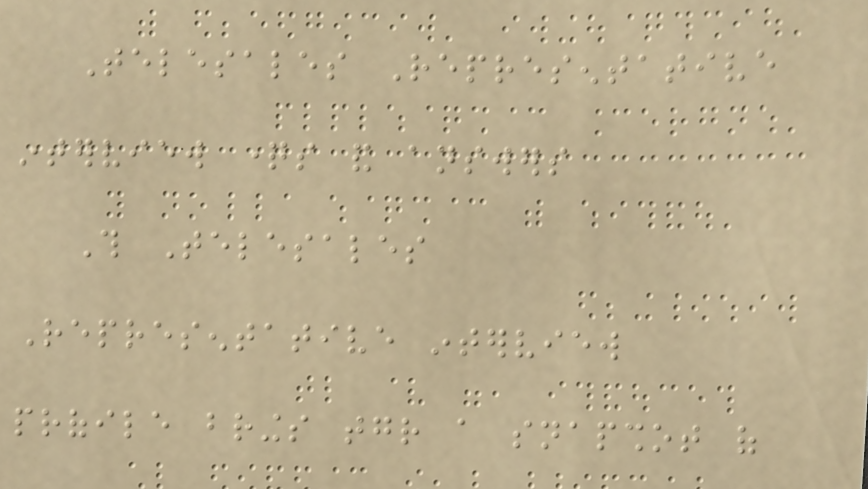Telesales Representative
interview questions and answers
This Telesales
Representative interview
profile brings together a snapshot of
